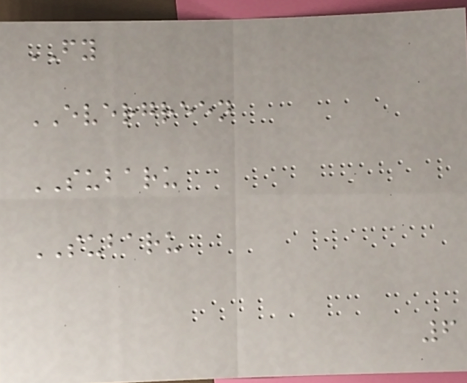FY
EVERGREEN
SUBARU
SUBARU
6
